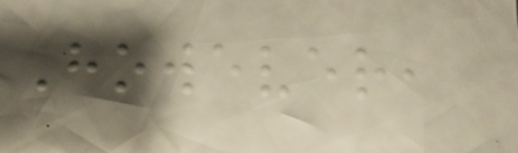However,
